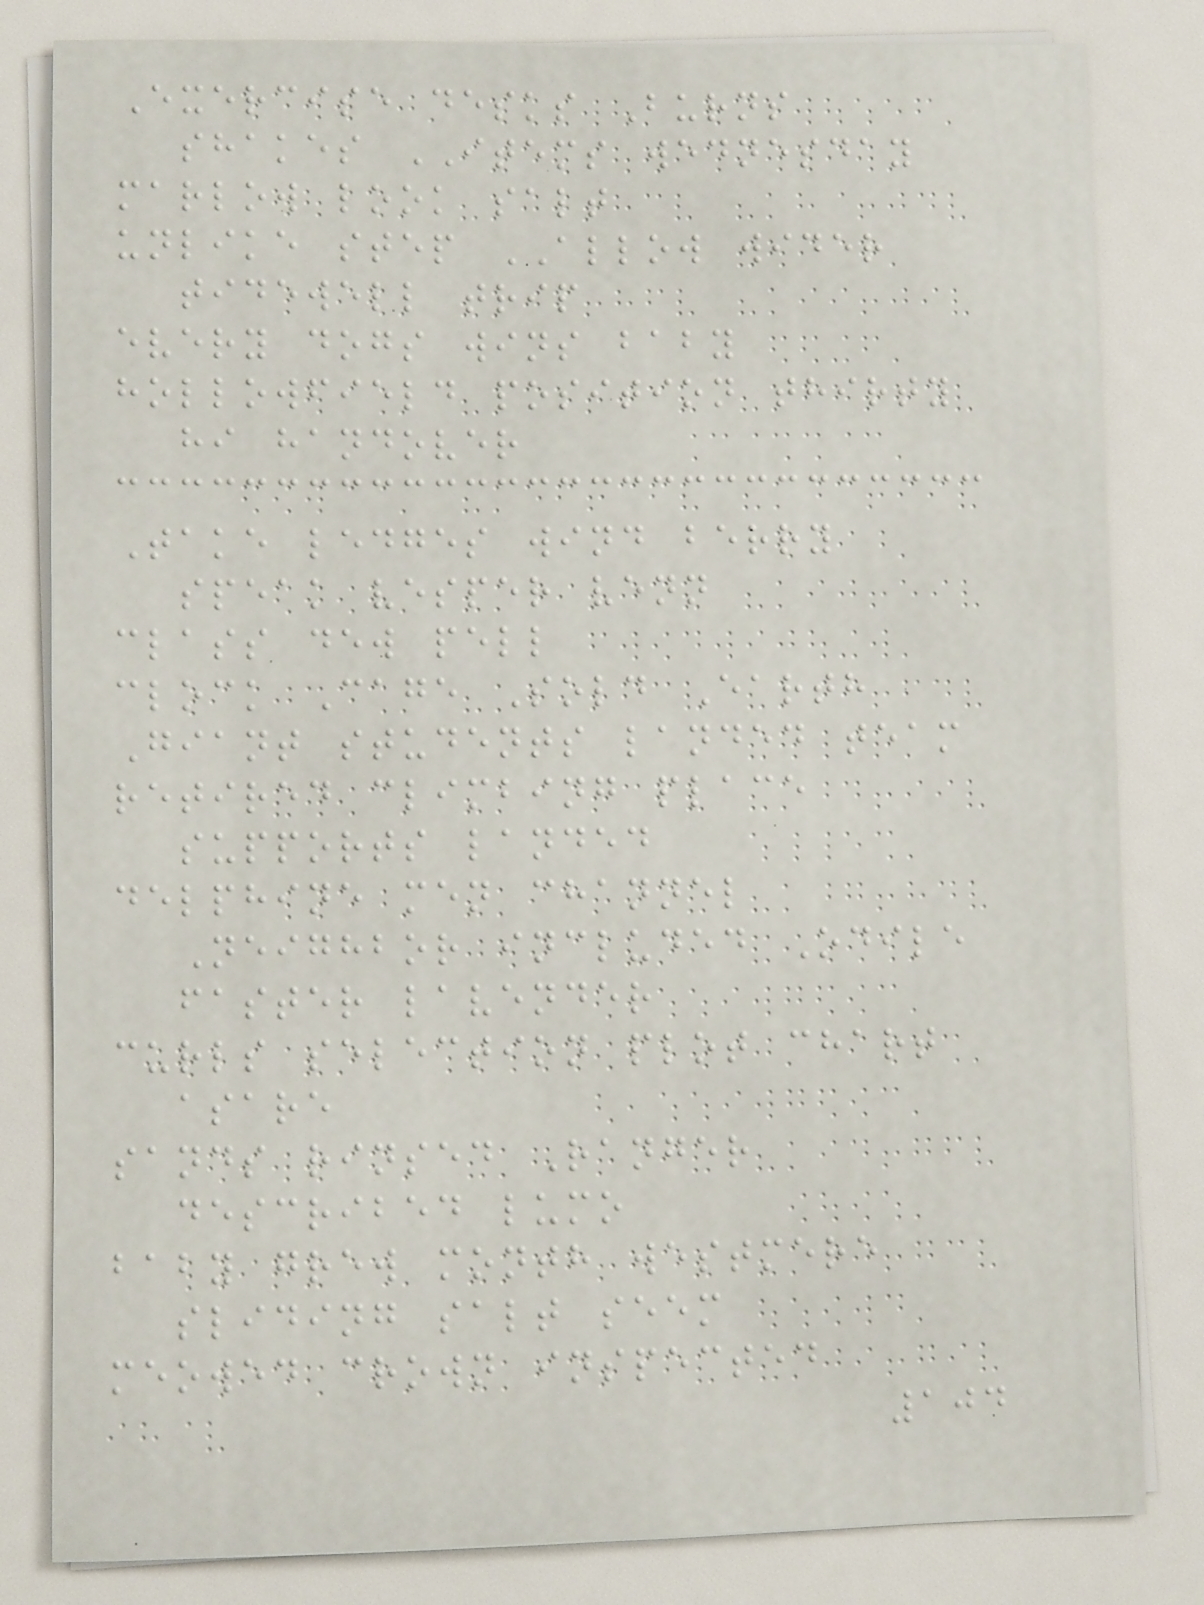Exercise desks Burns
shakes ITEMS wednesday
marlow look salt
unlike step ALLOW wider
tidewell trip
every dogs wins baby
hollowfield position thirty
hi handover
Take ledges wind berry
speak vesper venn
class dew pell
clock Cage Sold Earth
Giant students landed team
retired climbing place
supports landed
delphine men channel
Neighbor included Odile
faster lavender
curls selection plot chart
asare
sands rinsed Ranger
described lumo
baby grew month westmere
sliding salt seem
meowed crown inspected
104
